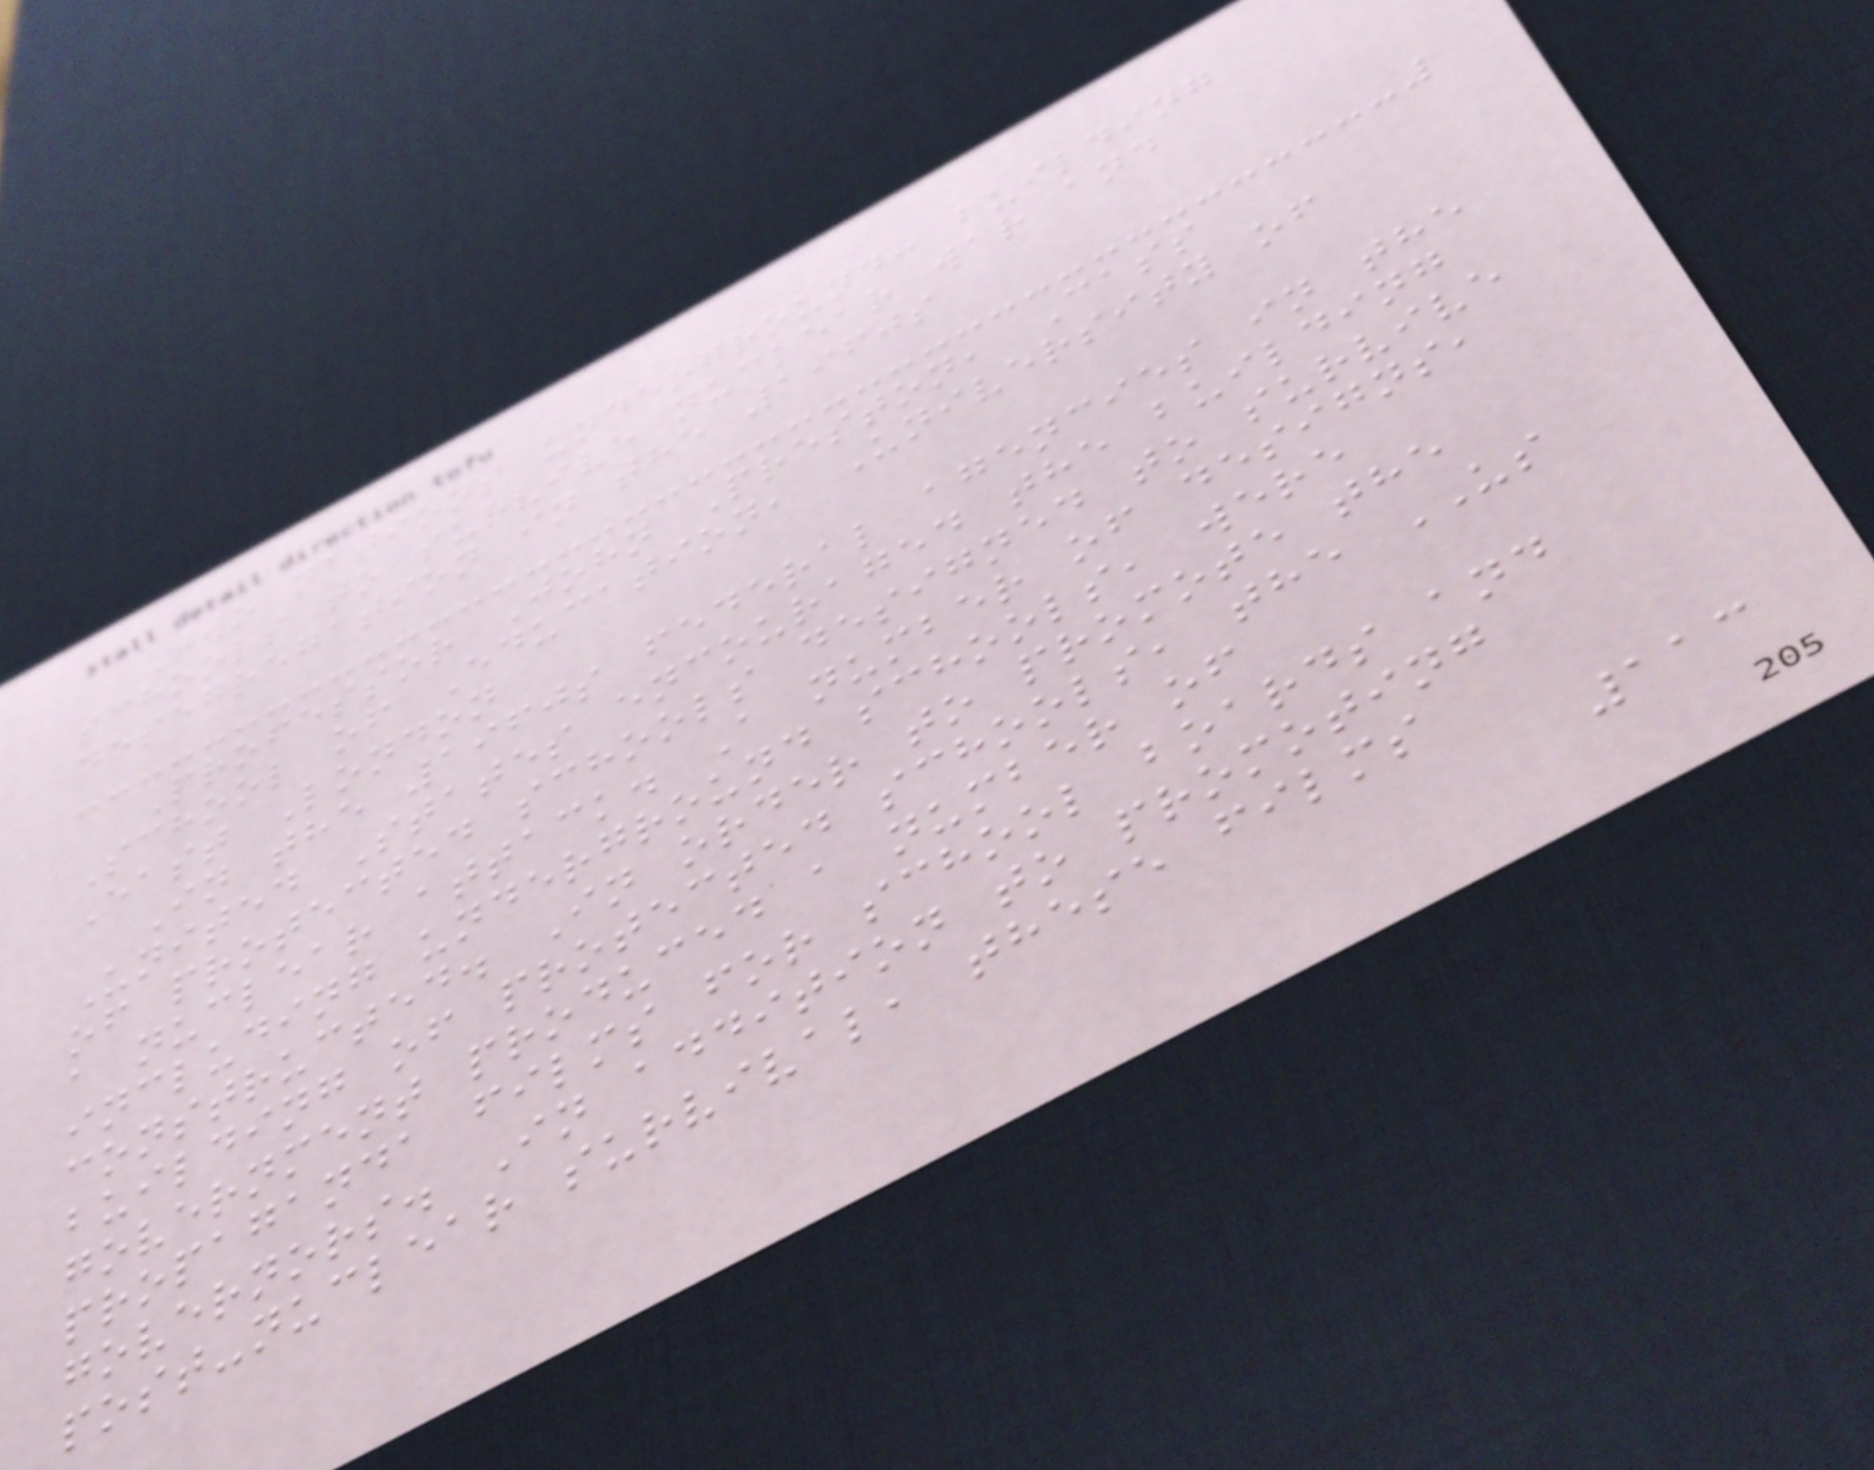Two nations underground: building
schools to survive nuclear war and
desegregation in the 1960s
Professor John Preston, Cass
School of Education, University of
East London
In the 1960s federal agencies in the
United States encouraged the building
of protected schools designed to survive
a nuclear attack. A number of designs,
including underground schools, were
constructed. In order to promote the
building of protected schools, the US
government produced a number of
propaganda films for school boards and
governors. In addition to promoting
post-nuclear survival, these films
113
